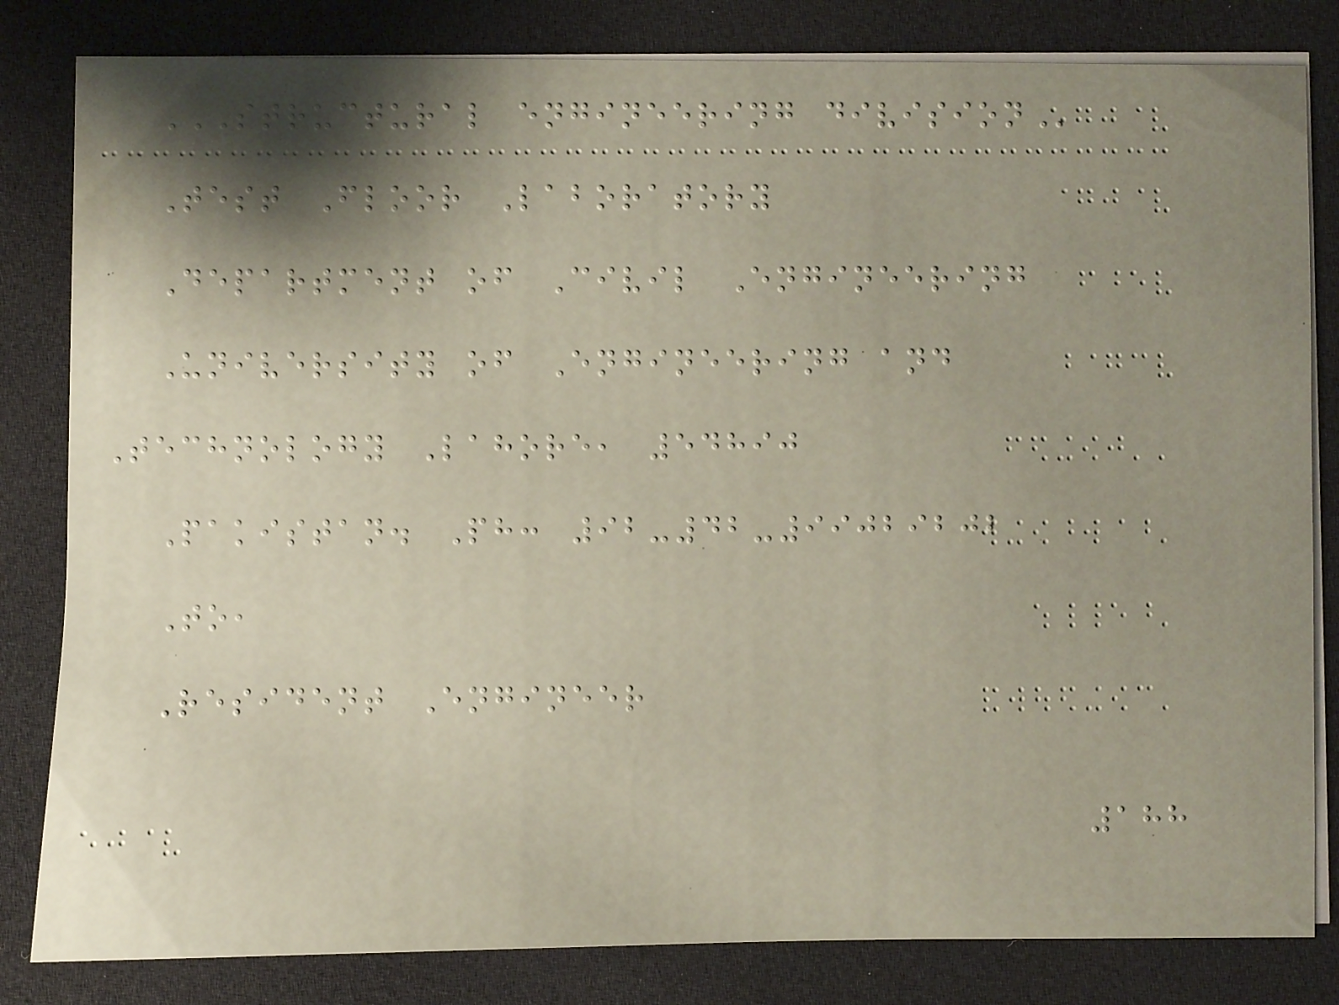STRUCTURAL ENGINEERING DIVISION
Test Floor Laboratory
Department of Civil Engineering
University of Engineering and
Technology Lahore, 54890
Pakistan. Ph: 92-42-99029202
To,
Resident Engineer
188
